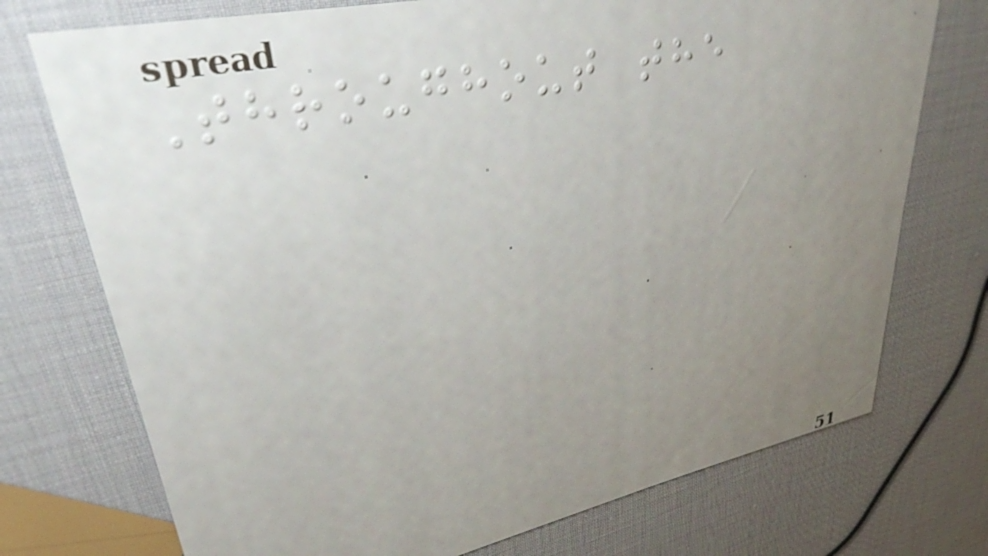Throughout the
